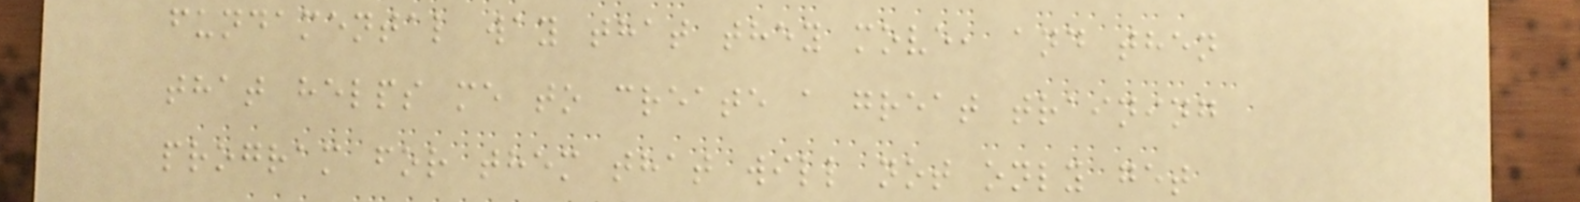fundamental way that they move, and then
that helps me to create a great training
program for them that will not only get
